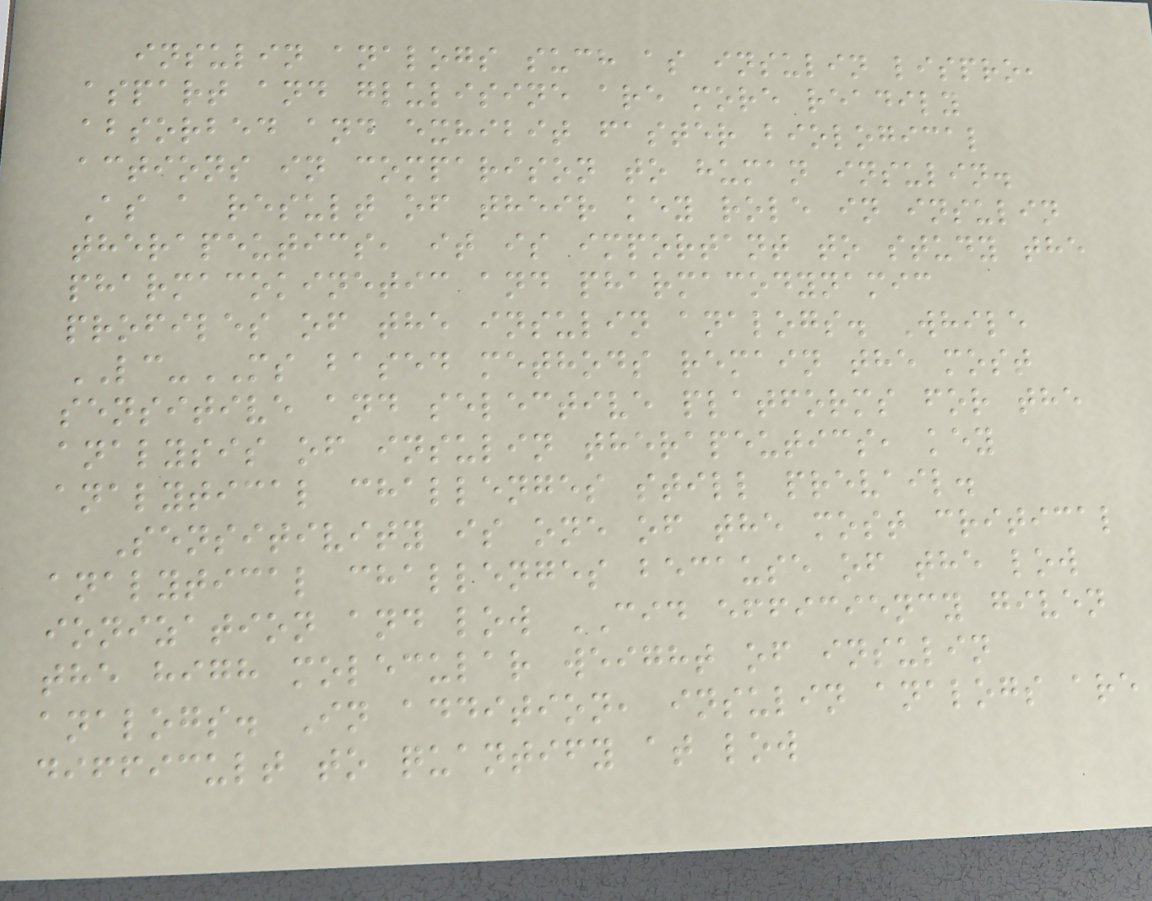insulin analogs such as insulin lispro,
aspart and glulisine are more readily
absorbed and exhibit faster biological
actions in comparison to human insulin.
As a result of their key role in insulin
therapeutics, it is important to study the
pharmacokinetic and pharmacodynamic
profiles of the insulin analogs. While
LC-MS based methods remain the most
sensitive and selective platforms for the
analysis of insulin therapeutics, key
analytical challenges still prevail.
Sensitivity is one of the most critical
analytical challenges because of the low
ionization and low CID efficiency given
the high molecular weight of insulin
analogs. In addition, insulin analogs are
difficult to quantify at low
